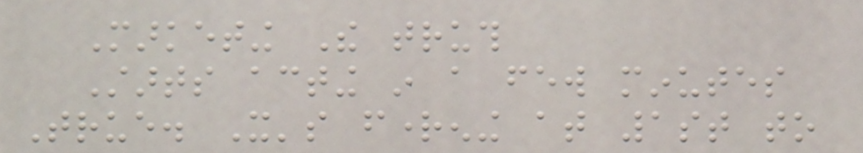Marketing The truth
Starts acting in a few minutes
True. It's frightening at 1st to
